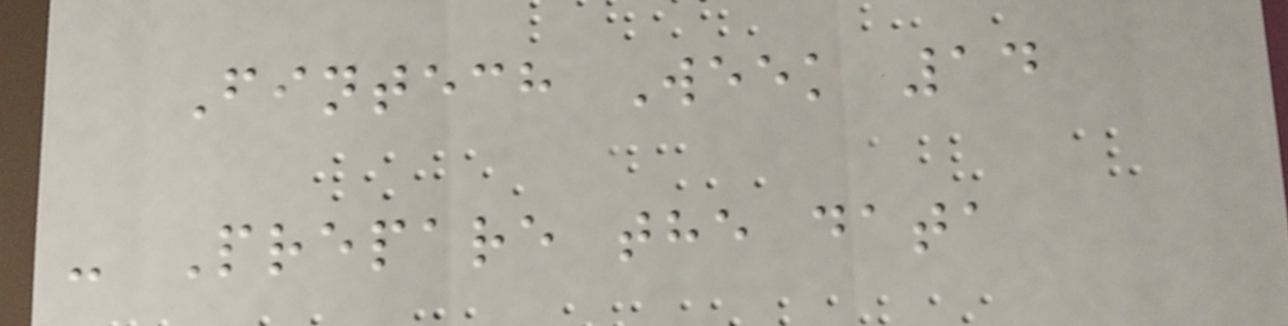Fintech Week 14
- Prepare the data
